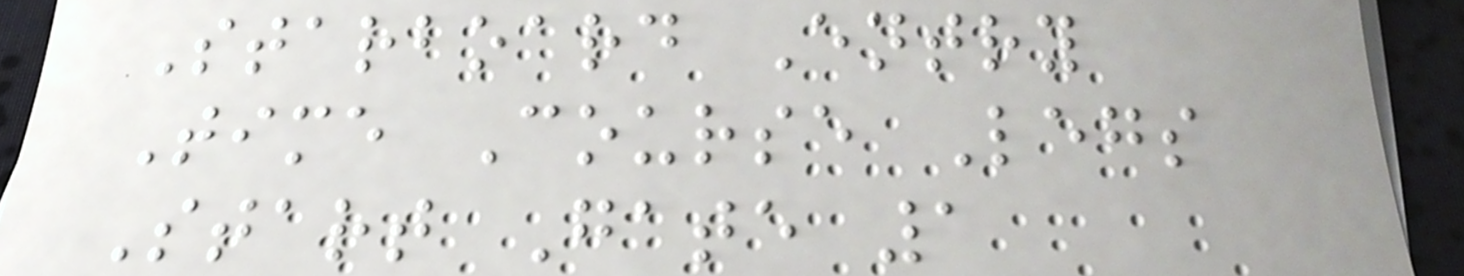Starboard Entry
Time Course Legs
Start Gate 1
